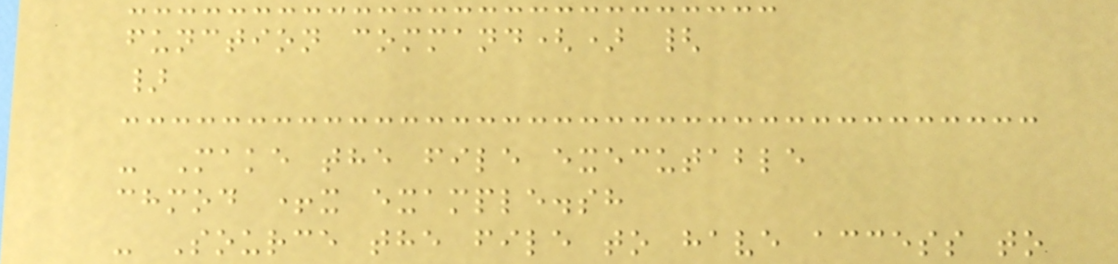function command() {
}
- Make the file executable
chmod +x example.sh
- Source the file to have access to
